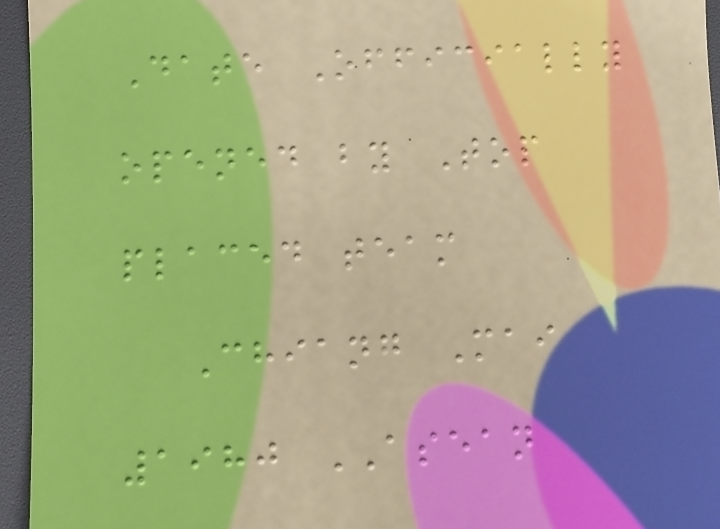Date Officially
opened by Top
placed team
Chiang Mai
1980 ASEAN
